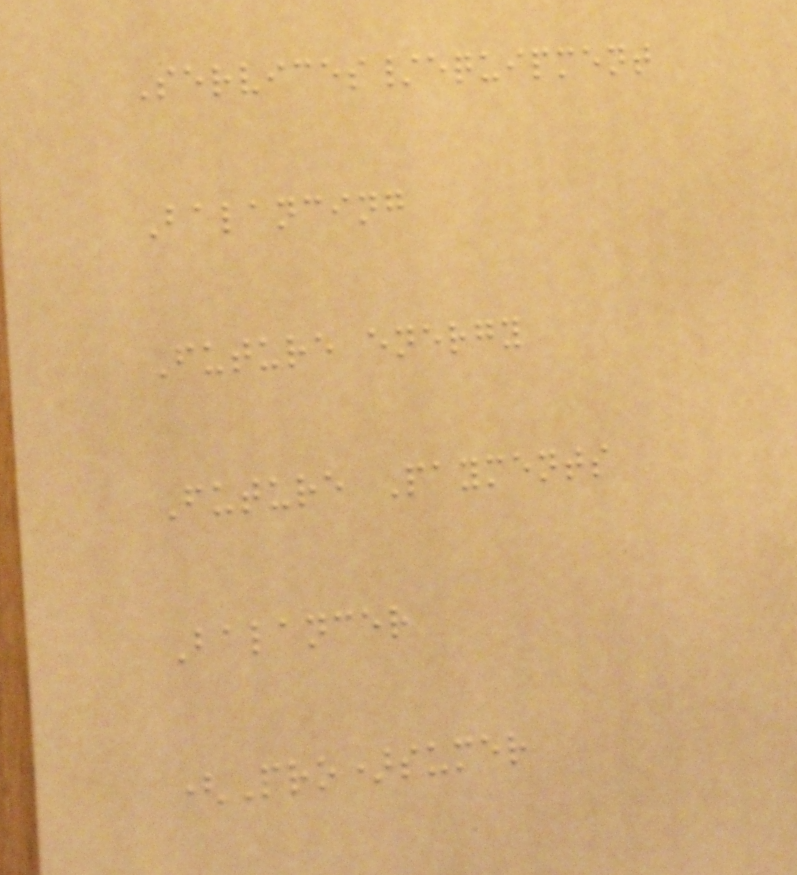Services/equipment
Balancing
Future energy
Future Payments
Balancer
(Pro)sumer
